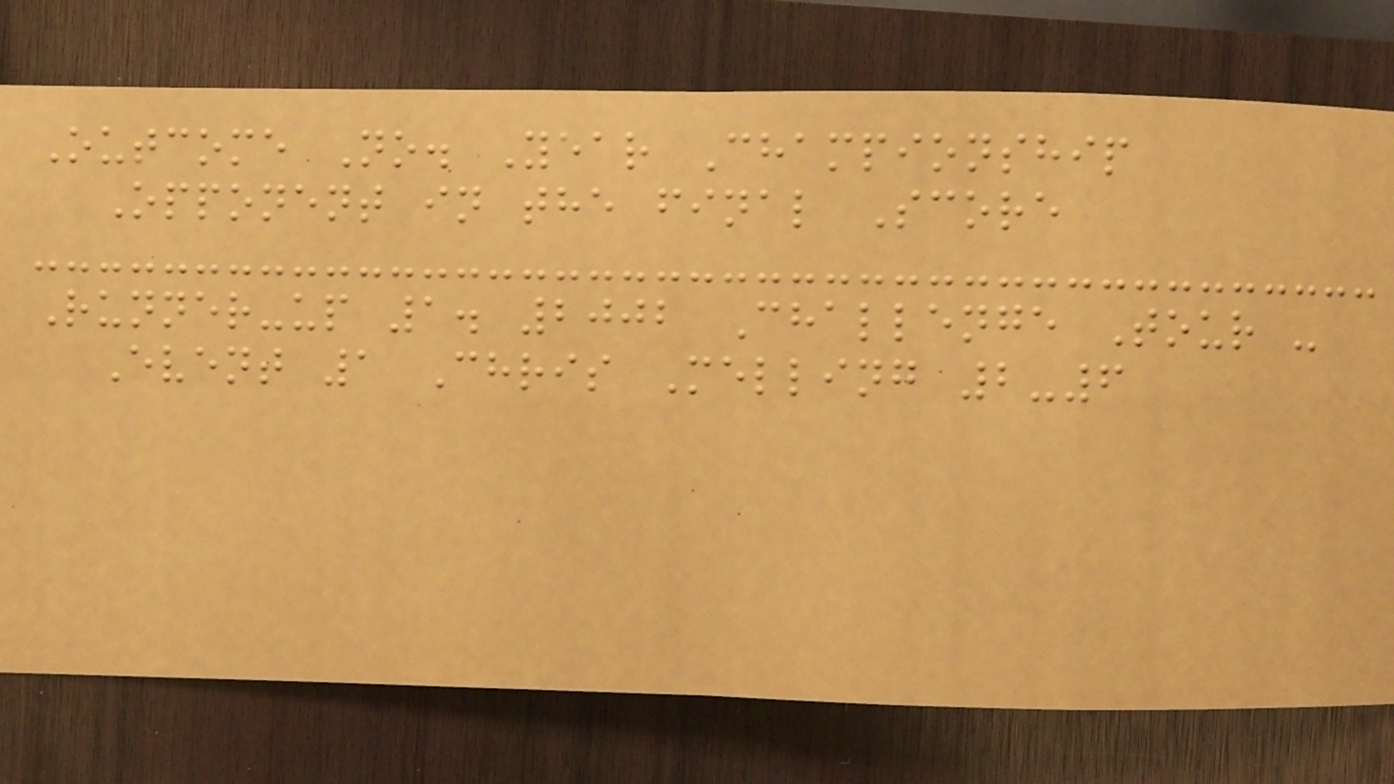Outcome No. Year Championship
Opponent in the final Score
Runner-up 1. 2002 Challenge Tour -
Event 1 Chris Melling 2-6
